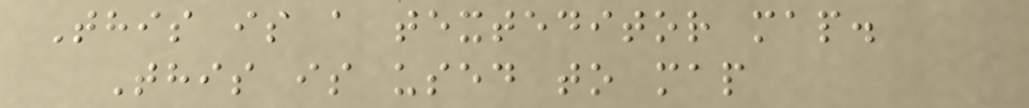This is a texteditor map.
This is used to map
